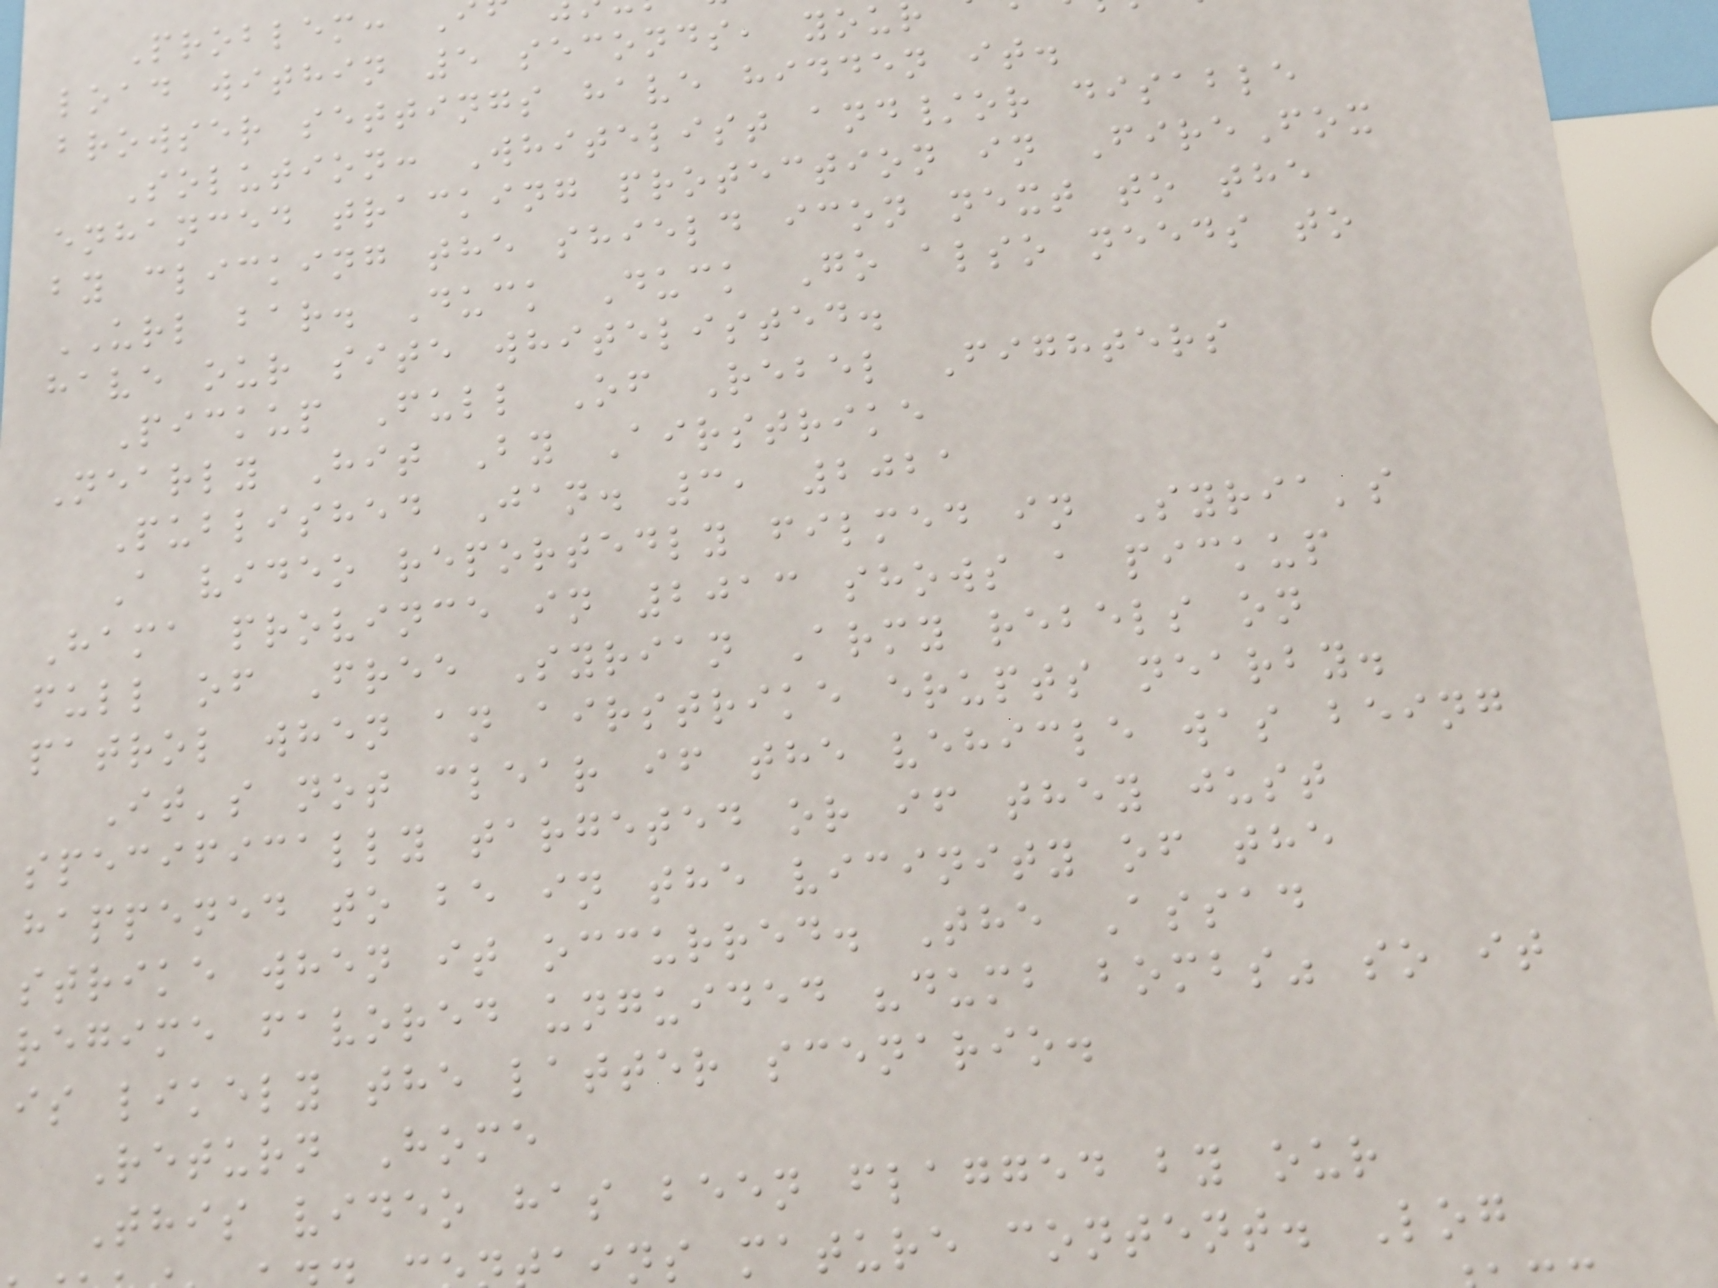load within 5 seconds, you
browser settings have hidden it.
Solution: Whitelist and/or disable
enhanced tracking protection in FireFox
by clicking the shield icon next to the
URL bar. Duck Duck Go also needs to
have our site whitelisted.
Pickup Full Of Rebel Fighters
Nearly Hit By Airstrike
Published Jan. 3, 2021
A video reportedly filmed in Syria's
Hama province in 2013 shows a pickup
full of Free Syrian Army rebels on
patrol when an airstrike erupts nearby.
It's not clear if the vehicle was being
specifically targeted or if they just
happened to be in the vicinity of the
strike when it occurred. The Assad
regime favored unguided "dumb bombs" so it
is likely the latter scenario.
Return Home
This video has been flagged by our
ins mature content. Log
